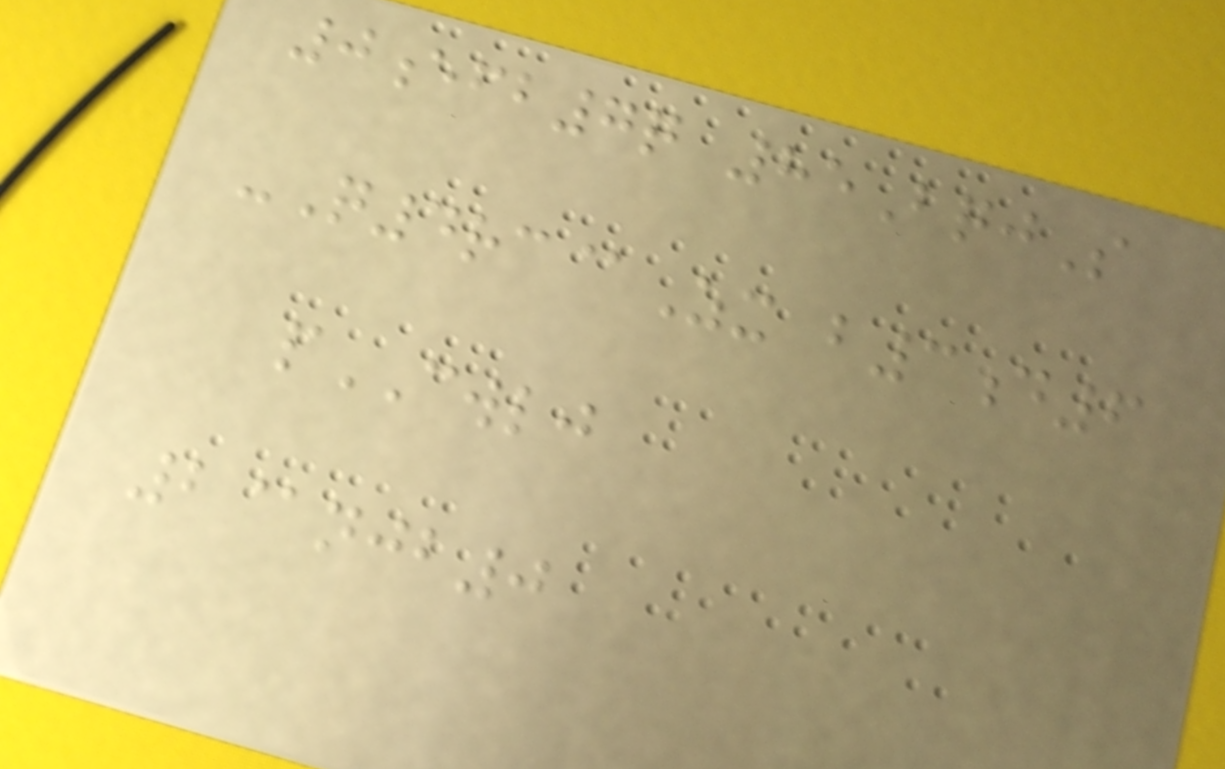0efb7q 85BqjS
-Q4rc@Zx b3d6
pCWLJ
2@njb0
